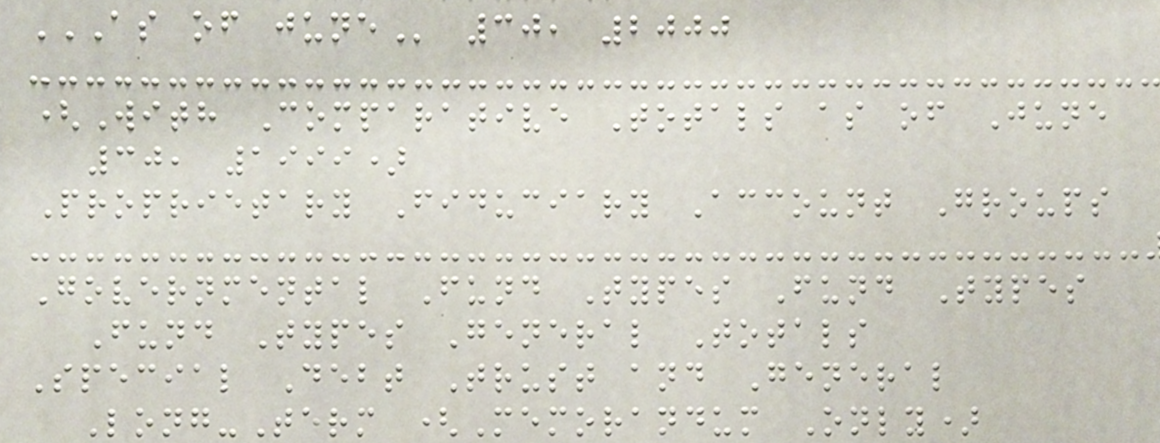AS OF JUNE 30, 2000
(With Comparative Totals as of June
30, 1999)
Proprietary Fiduciary Account Groups
Governmental Fund Types Fund Types
Fund Types General Totals
Special Debt Trust and General
Long-Term (Memorandum Only)
